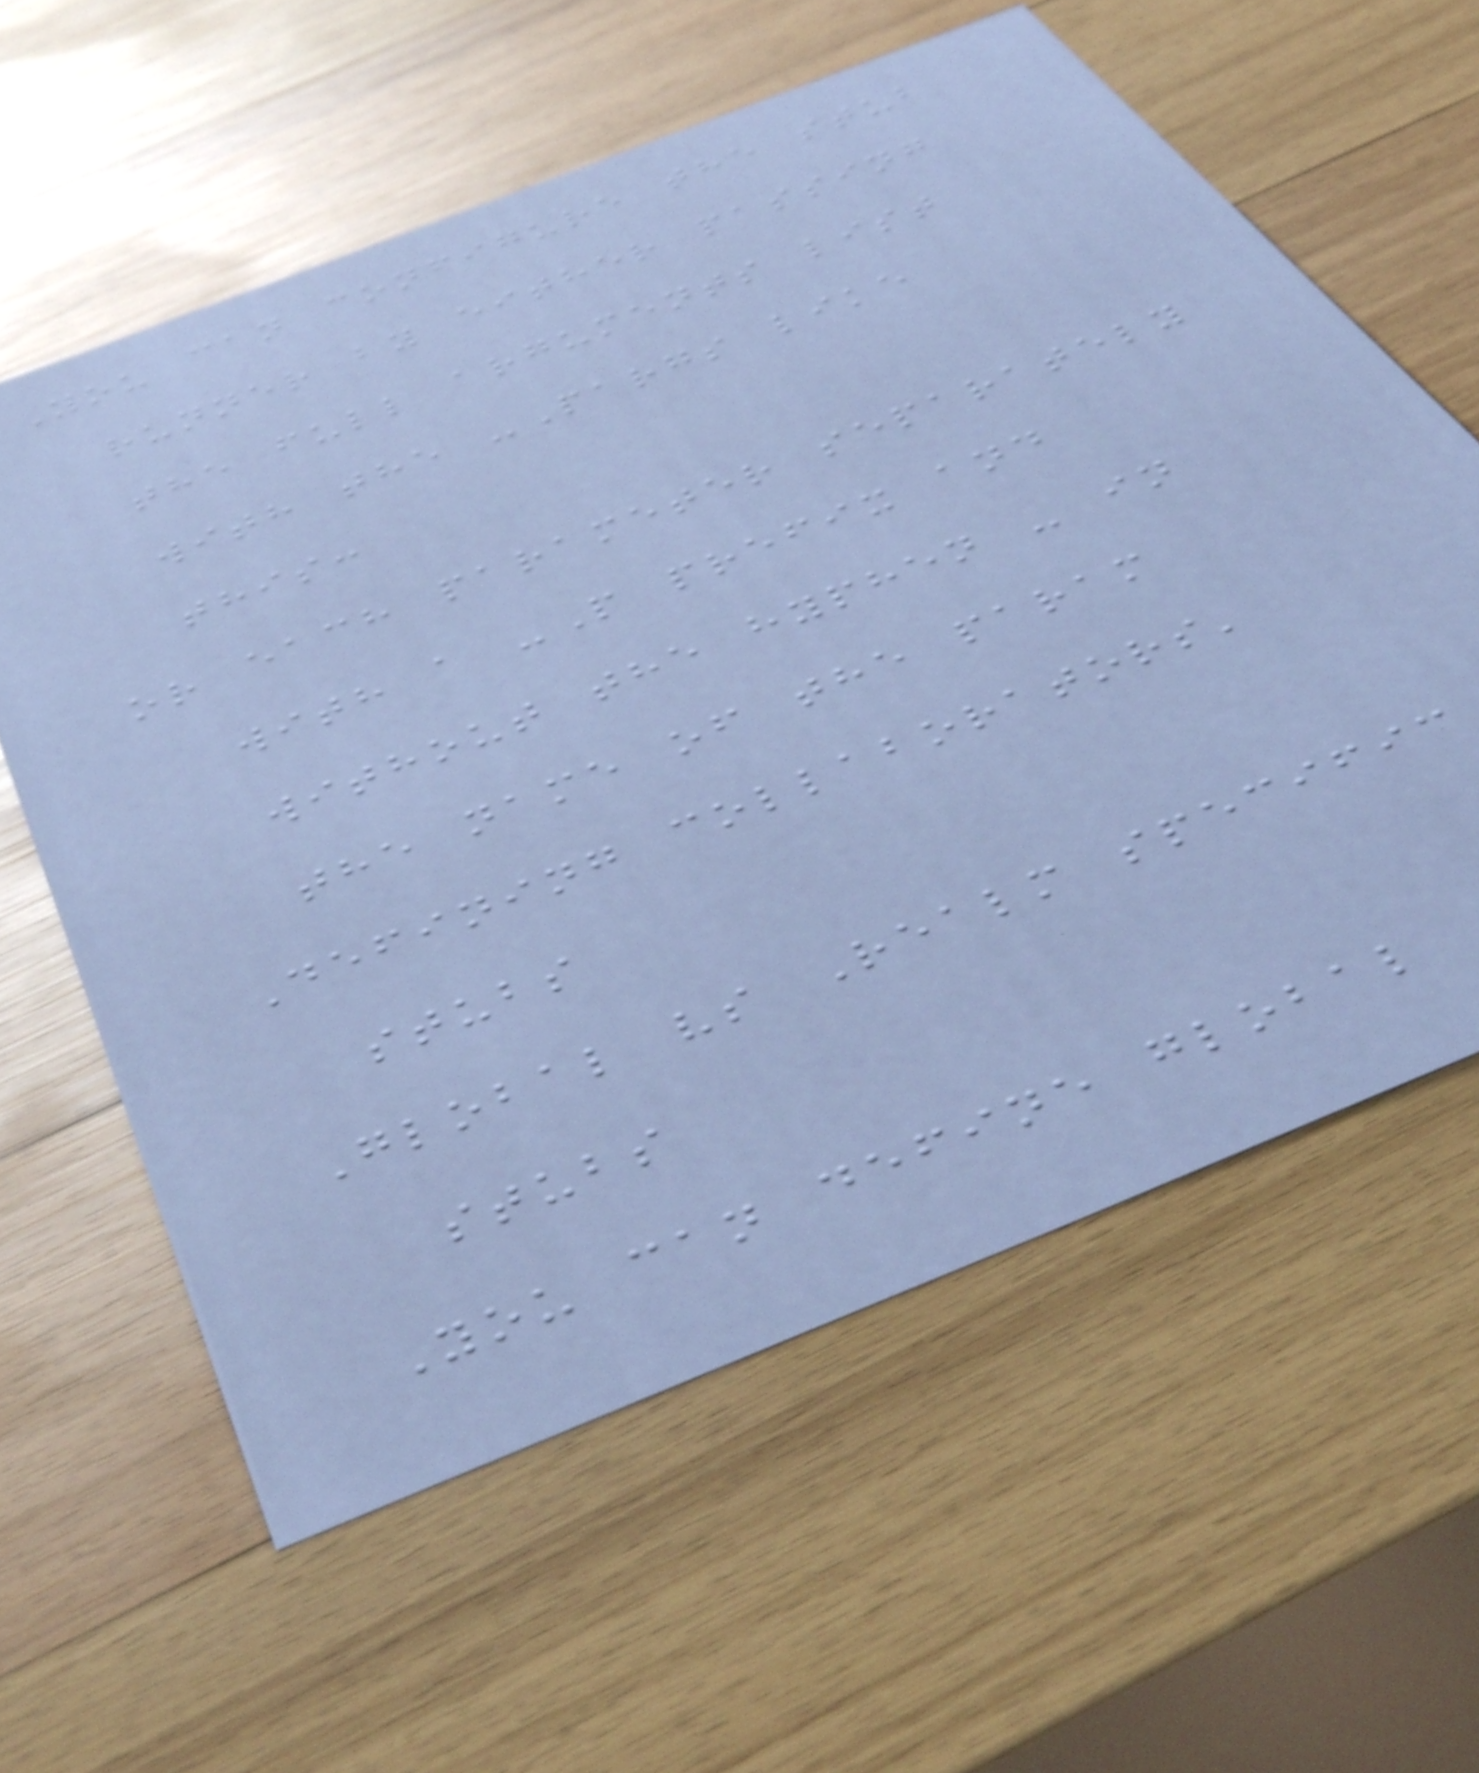You can configure the stub
runner by either passing
the full arguments list
with the -Pargs like
this:
or each parameter separately
with a -P prefix and
without the hyphen - in
the name of the param
Defining collaborators'
stubs
Global vs Realm specific
stubs
You can define global
